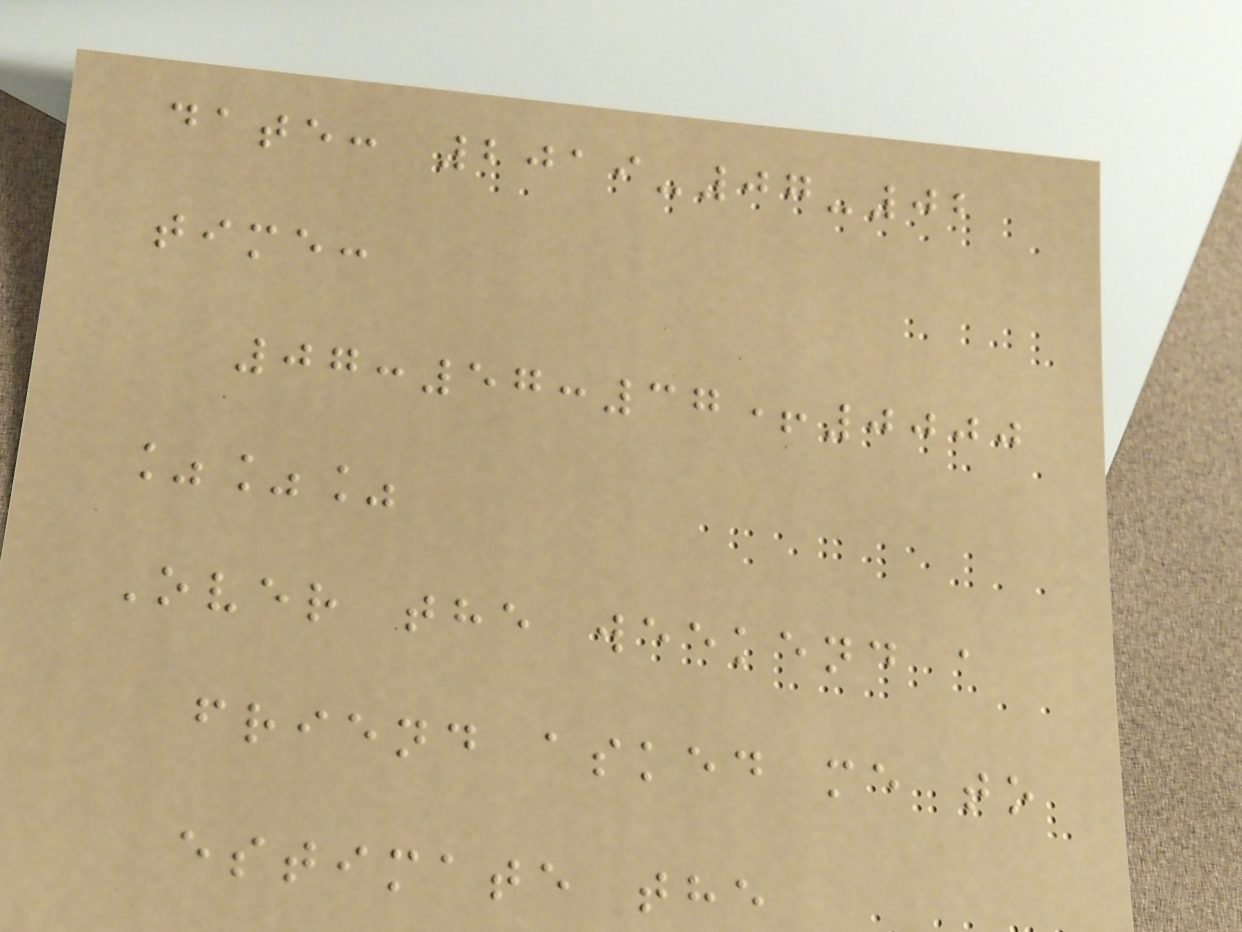date: 2019-07-02
time:
07:57:37+0000
%%%
Over the weekend a
friend asked me to
estimate the
